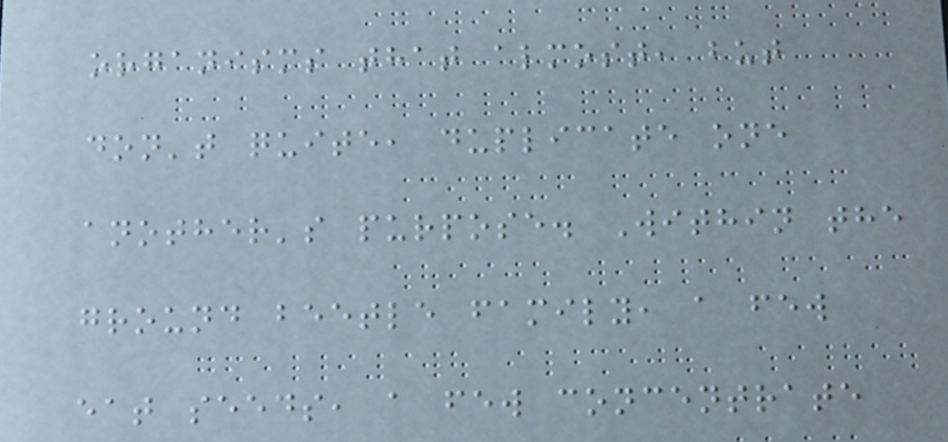organisms that almost, but
don't quite, duplicate one
another's purpose. Within the
ground beetle family, a few
eat seeds, a few concentrate
